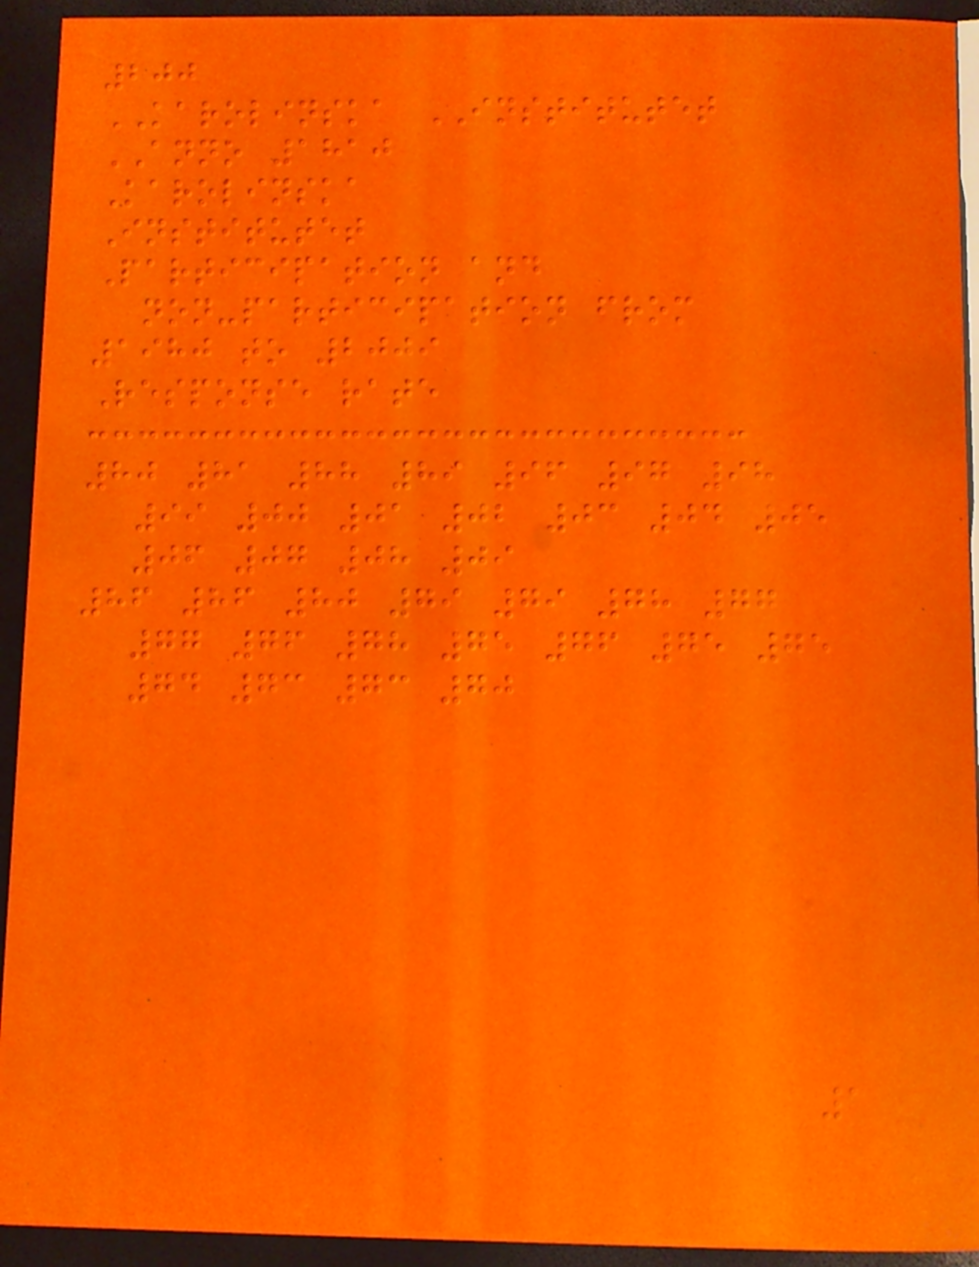200
KAROLINSKA INSTITUTET
ANNO 1810
Karolinska
Institutet
Participation and
non-participation from
1980 to 2009
Response rate
80 81 88 89 96 97 98
99 00 01 02 03 04 05
06 07 08 09
86 86 80 79 79 78 77
77 76 78 75 76 75 75
74 73 73 70
1
